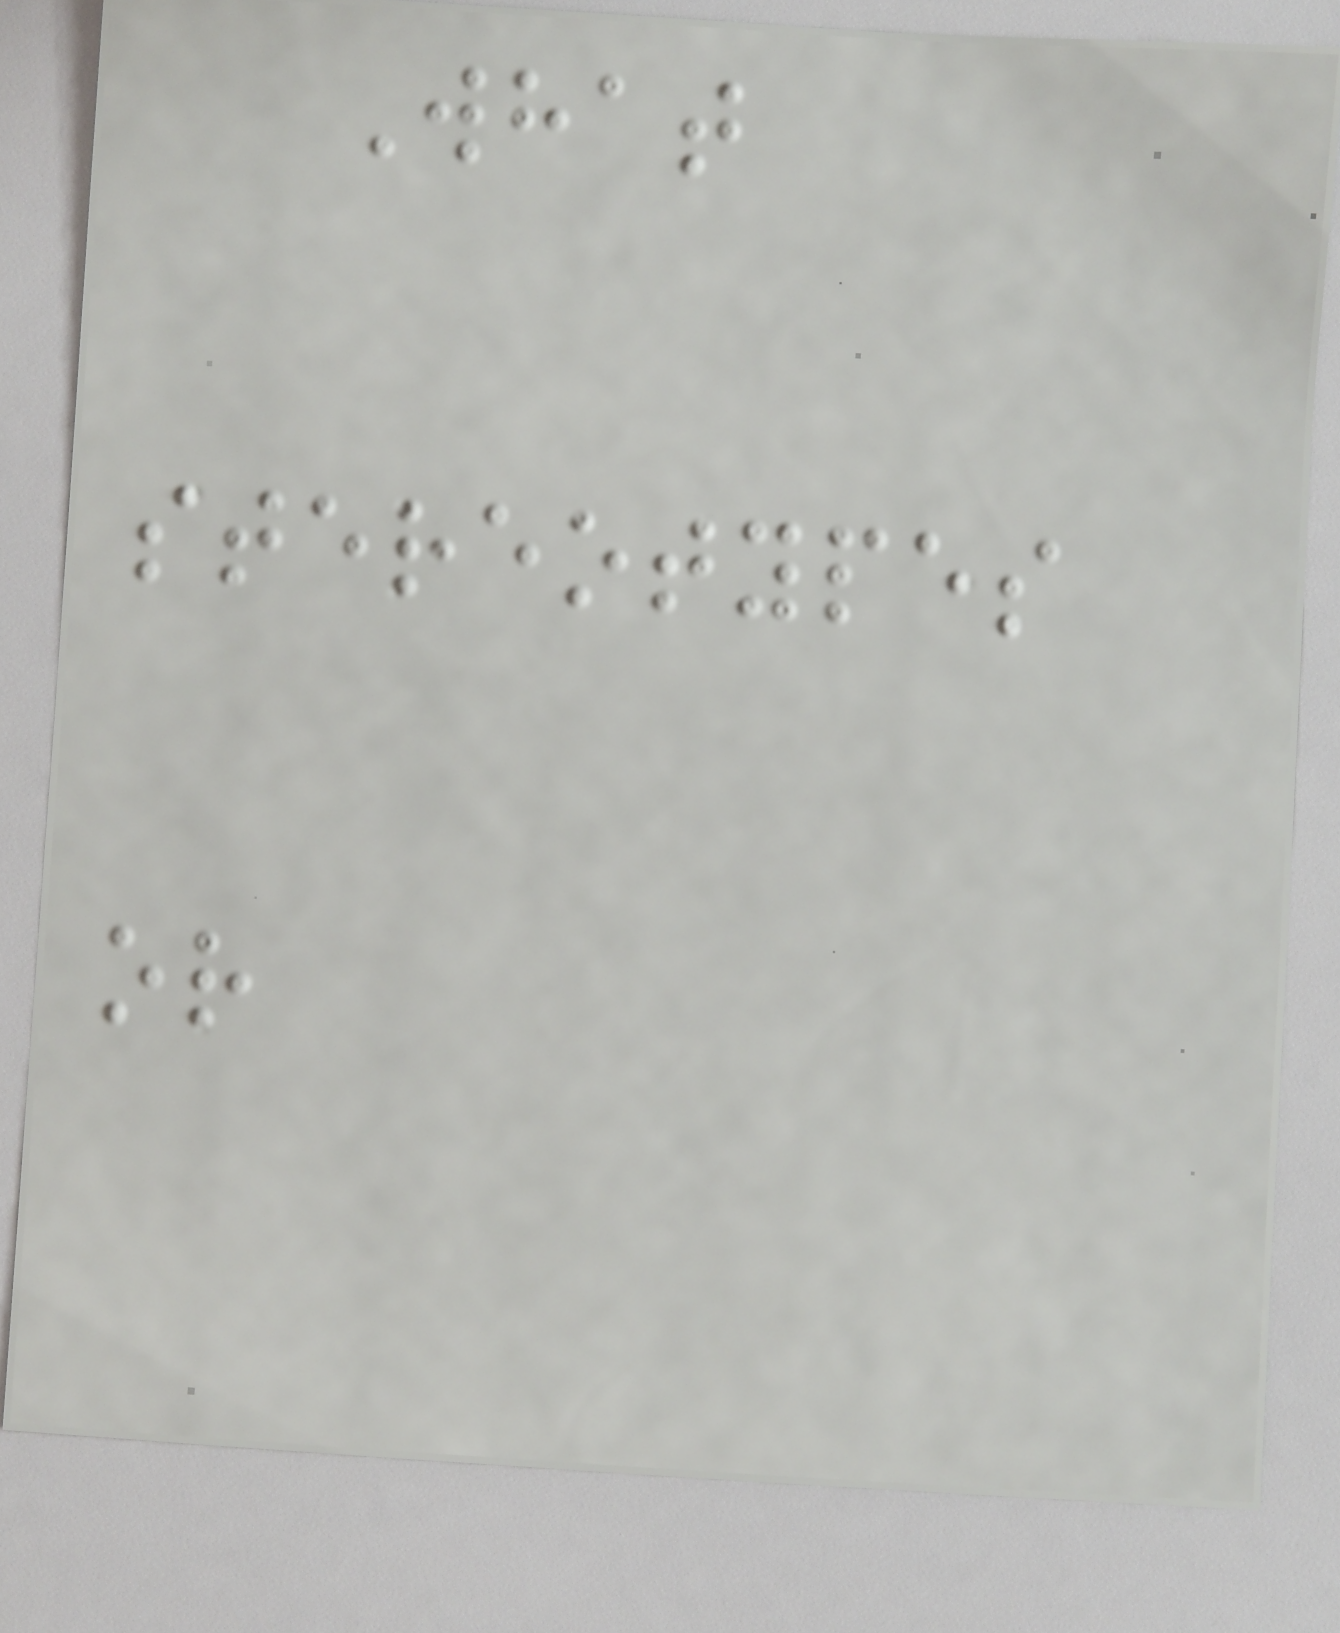What
stereotypes
or
